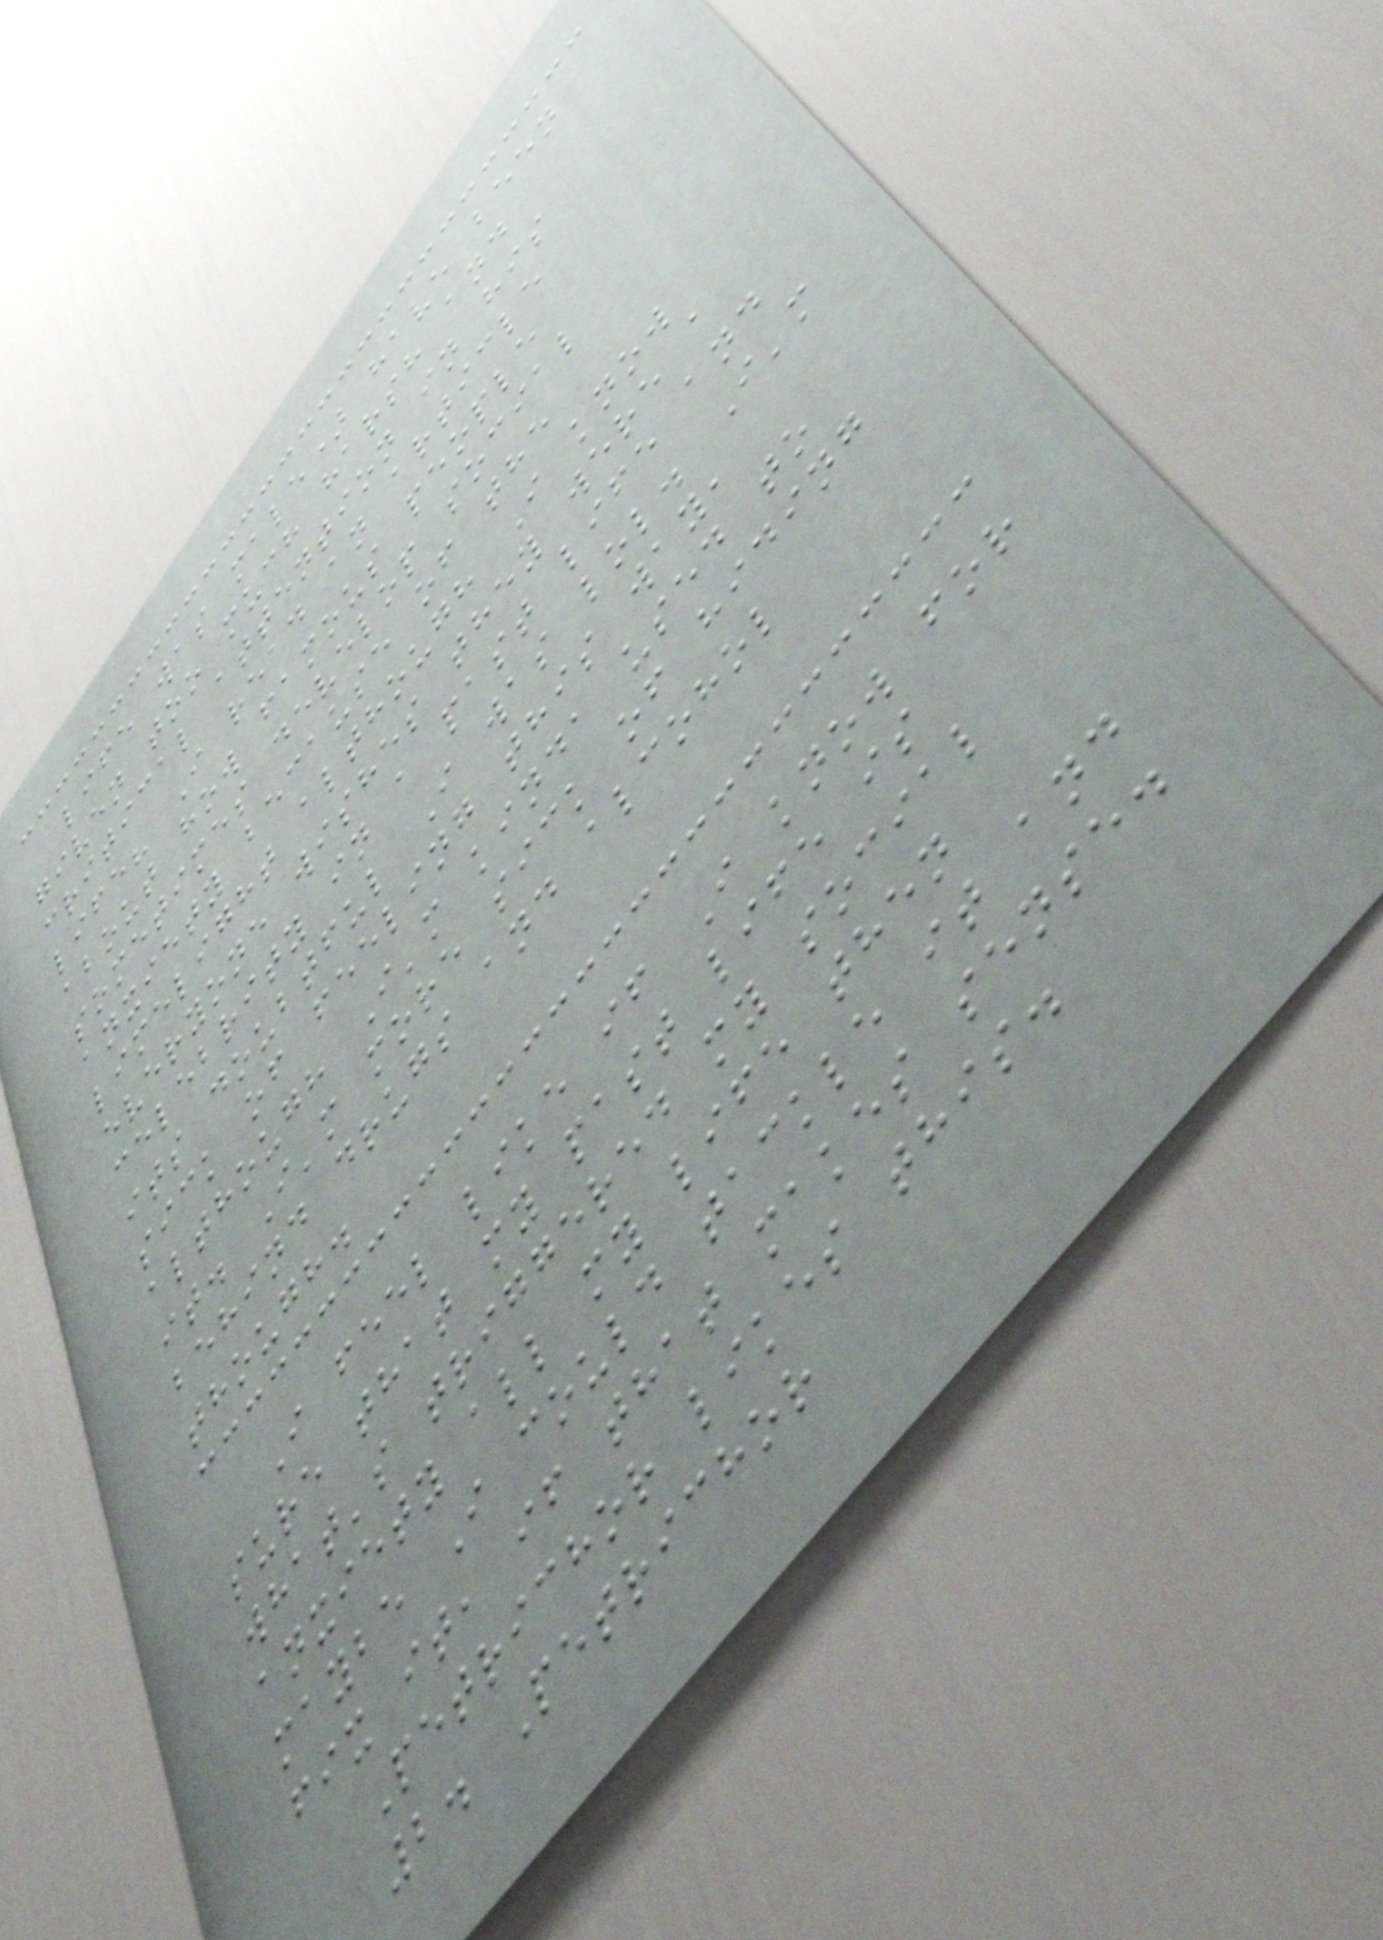life was male) have been
given too much harsh and
critical attention in his
life? I read an article
about how famous people
sometimes develop social
anxiety because of the
limelight although I know
everyone wishes they were a
celebrity in a past life and
its doubtful I was lol. I'm
sick of feeling this way,
although I'm kinda used to
it. I'm more sick of hiding
behind drugs and alcohol
though.
I feel like if I know for
sure that my past life is
what's triggered my social
anxiety all my life then
maybe I could tackle it and
fix it, if that makes sense.
Petrichor likes this.
2. Petrichor
